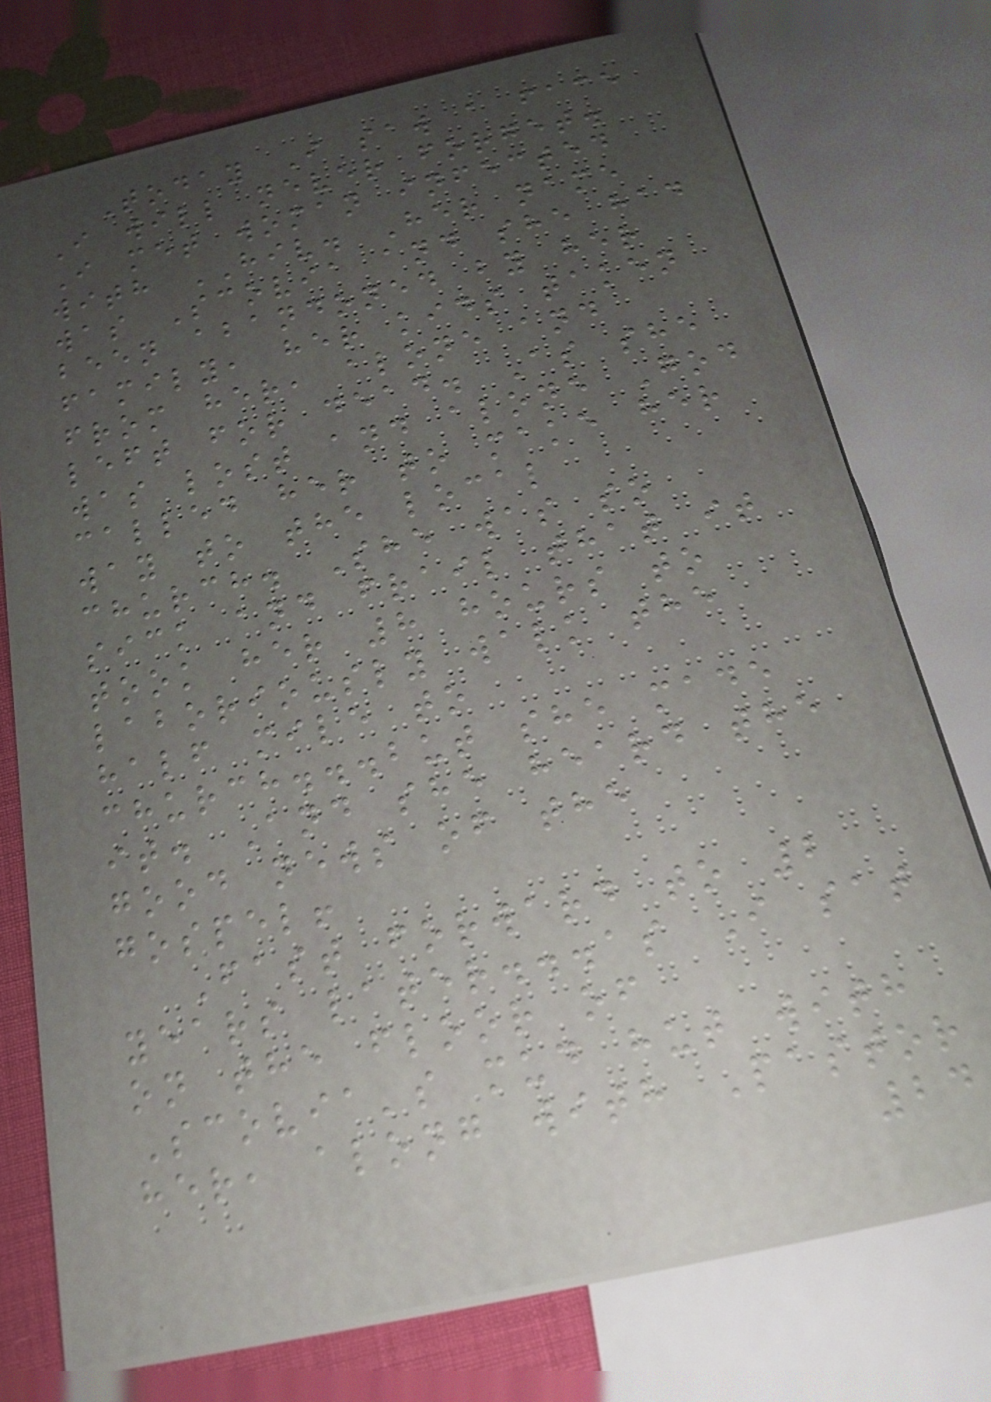Today I saw a face
I will never forget.
I met woman infected
with HIV. Her name
was Scovia and she had
been abandoned by her
family, her kids taken
from her, alone and
left for dead. As she
was lost and alone God
called her to make her
way to the local
church. She was so
sick and frail that it
took her 8 hours to
laboriously walk the
half mile to
church...but she made
it. And she heard the
good news of the
gospel!
Fast forward to 2
years later...as I sat
on the floor of
Scovia's mud hut with
her, along with Pastor
24
